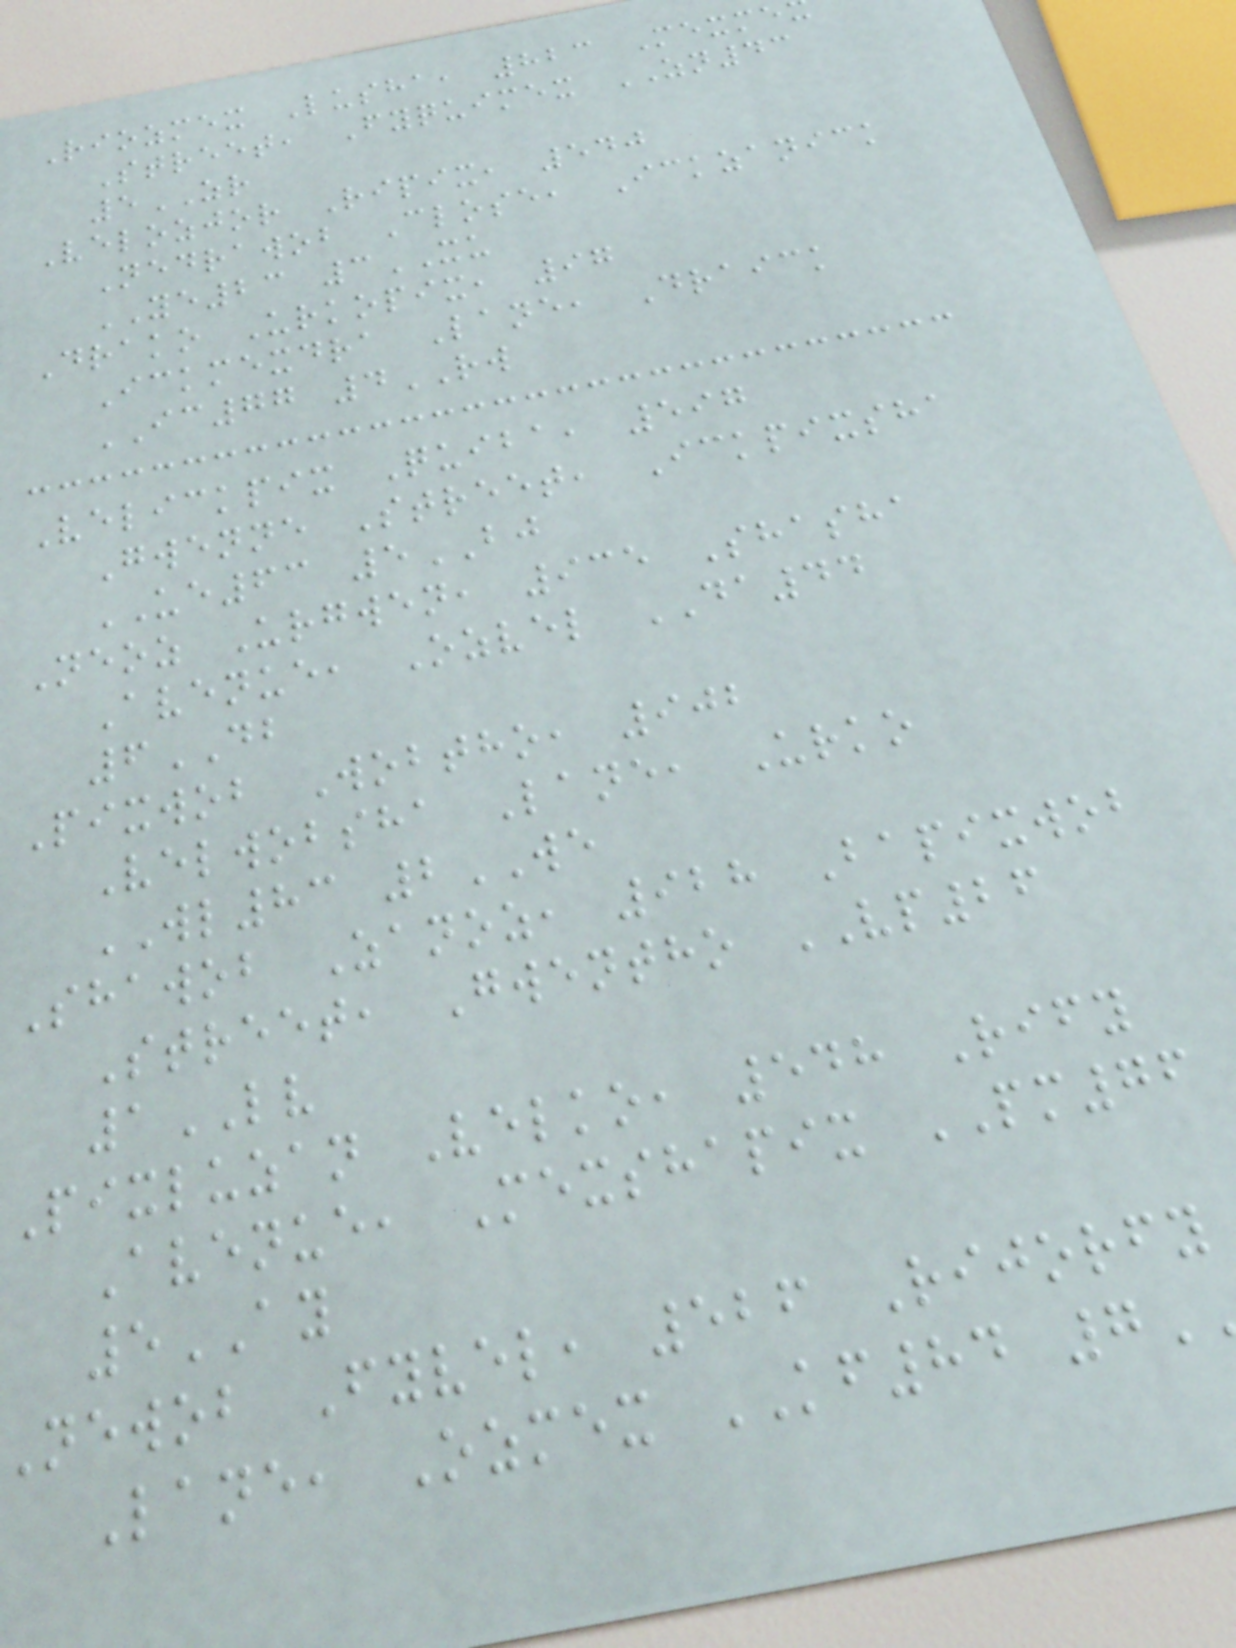Riozmex Lusha, 823 Mexme
Street, Fyquimex ZN43
5ZR
Velozjor Ripix, 540
Nedrawob Close, Ickzanick
YE23 3XU
Drako Urkopix, 97
Ickmexdra Lane, Draick
IC77 4RW
Velickpix Quiba, 597
Gwenne Street, Ickpixsha
UE63 5BJ
Neoz Urgwen, 935 Shasha
Avenue, Ozvel DA44
6DB
Pixwob Wobtho, 902
Velwobsha Lane, Urko
WL83 2WE
Shawob Zanoz, 928 Bapixwob
Street, Gwentho VP26
1LV
Pixluzan Velko, 548 Rify
Avenue, Mexshapix PM76
5AY
Newob Fyvel, 526 Rijorfy
Lane, Ozmex KF84 7
